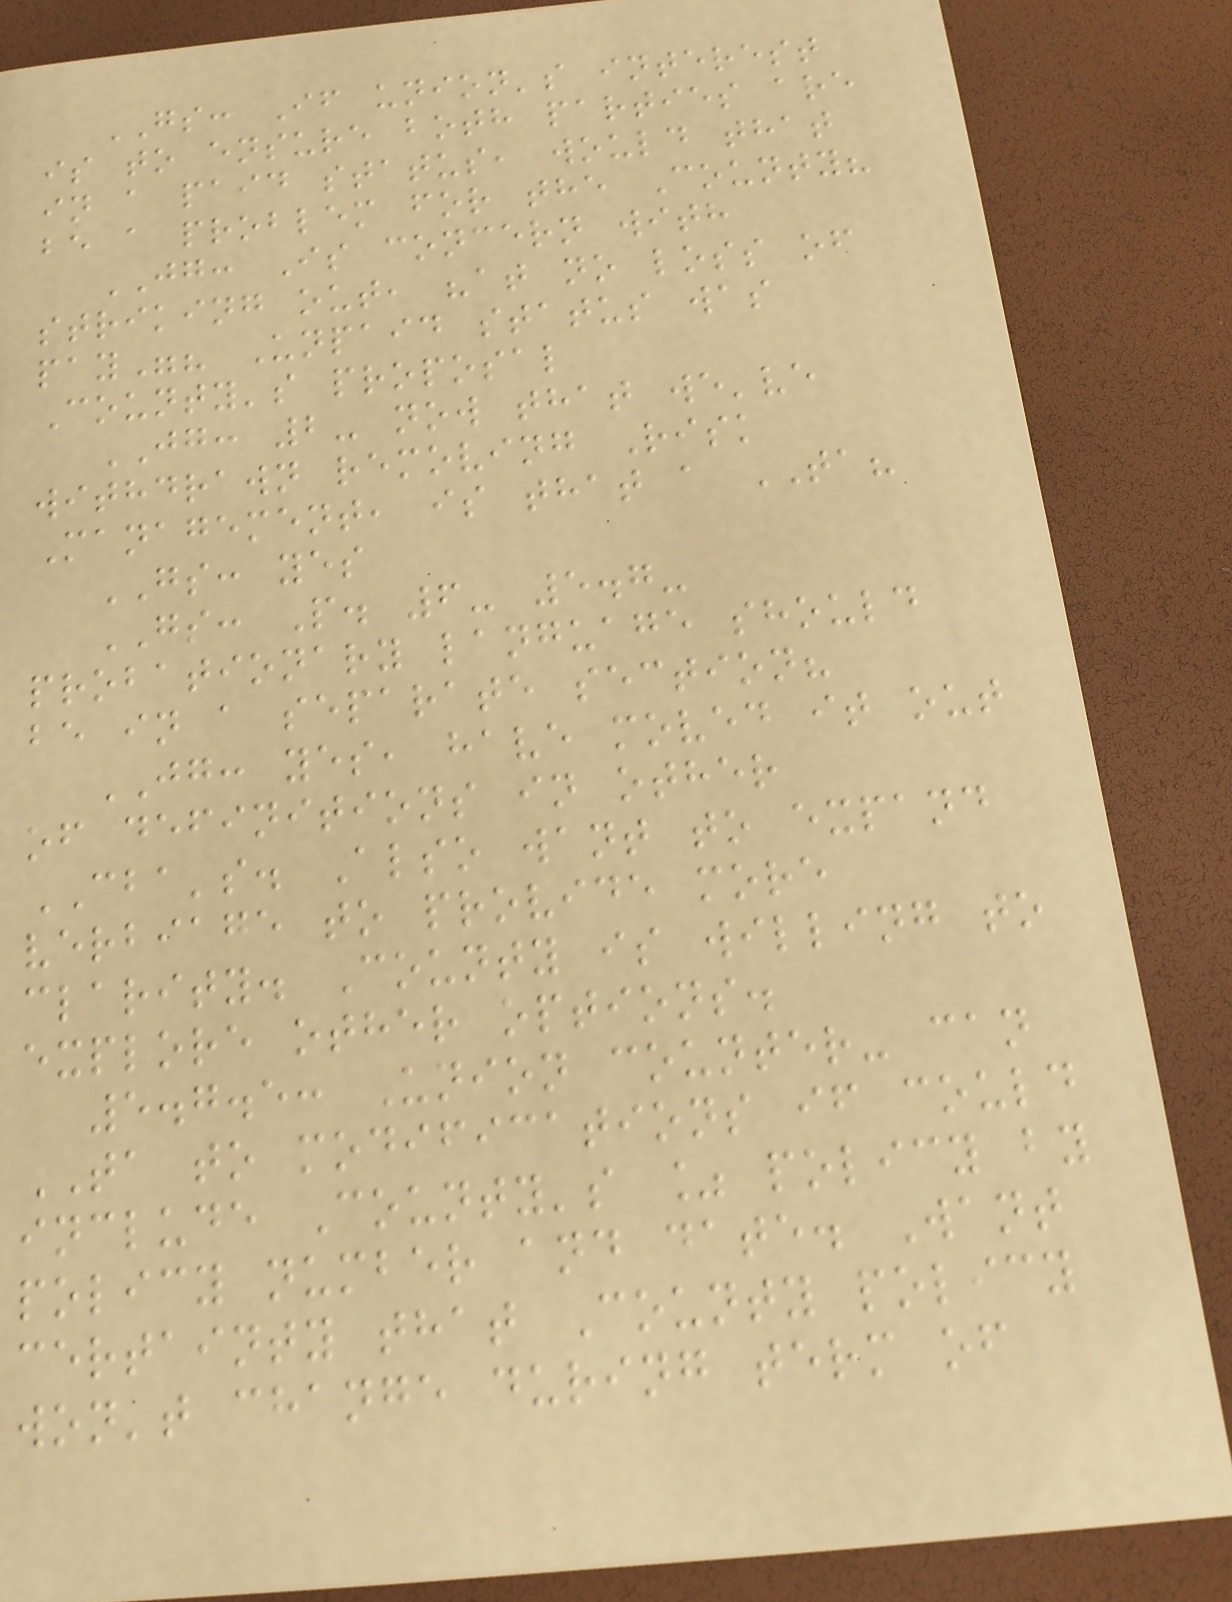GS: If union's interest
is to ensure both parties are
in a paid status, would that
be a problem for the County?
JG: Is concern with
striking out, "at no loss of
pay"? Unpaid status was
County's proposal
JG: 2- now that we've
withdrawn removing Risk
Management, is that a TA?
GS: yes
GS: P. 6- 5.7-
probationary language should
be in a separate section?
JG: yes, have moved it out
of definitions in other
CBA's. Also want to expand
verbiage to provide more
clarity. County is willing to
explore other options.
5.7.5: Union counter- can
TA to modifications if could
include County's % policy by
policy number and date. Want
certainty that County policy
won't change during term of
